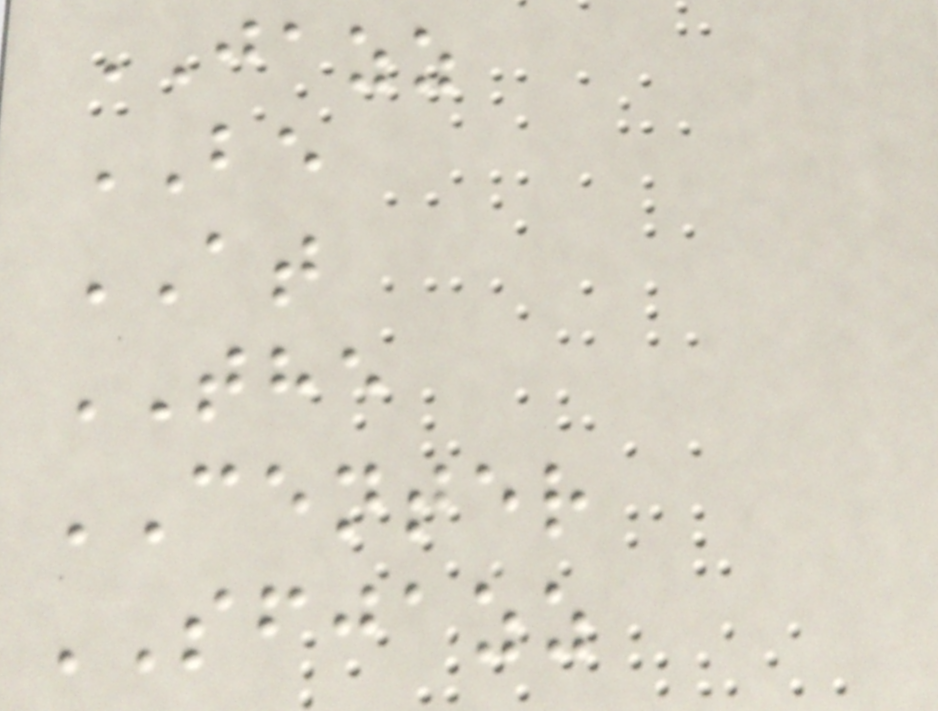JAZZ
BE
AT
THE
CENTER
SFJAZZ
